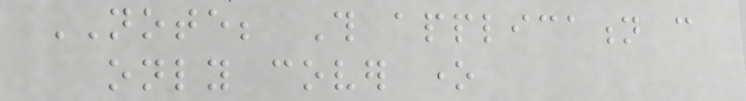NOTE; This application can
only cover one
